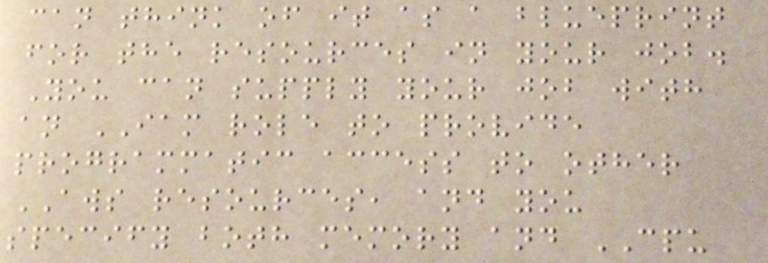can think of it as a blueprint
for the resources in your job.
You can supply your job with
an IAM role to provide
programmatic access to other
AWS resources, and you
specify both memory and CPU
